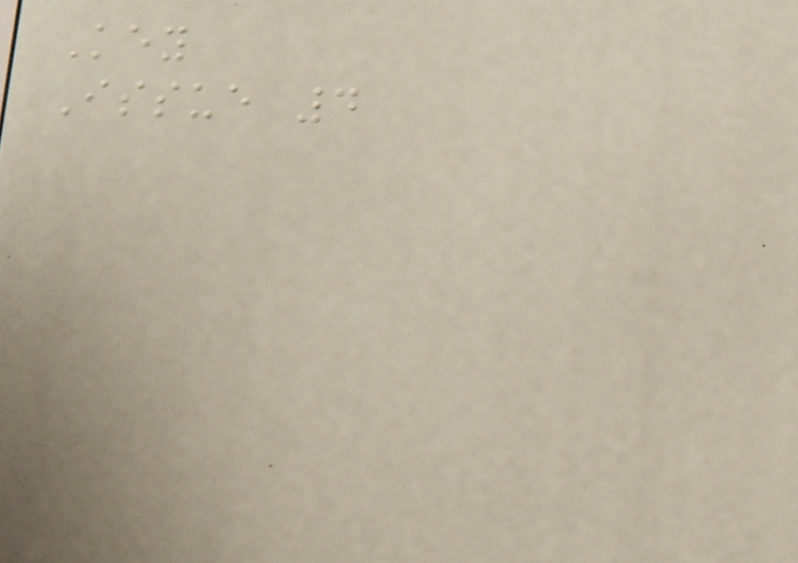Key
Issue 4
